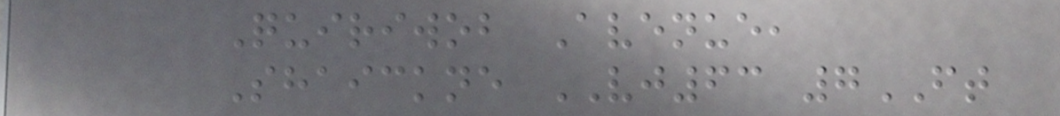Quiriwob Avenue,
Shaickne VJ63 7FT
